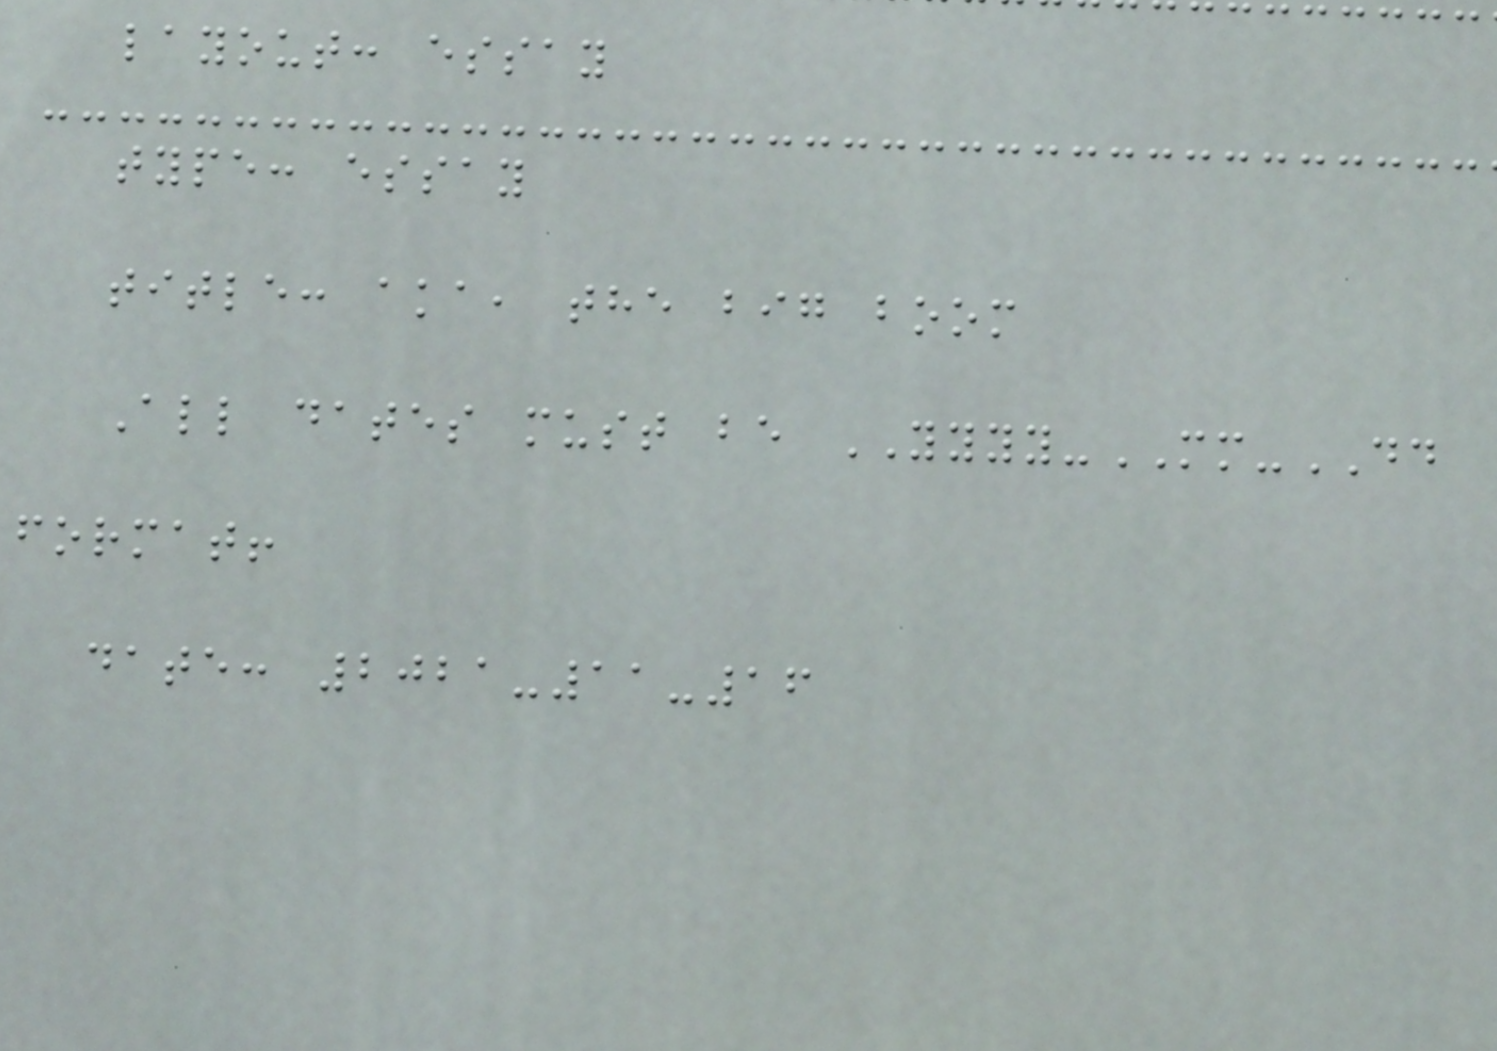layout: essay
type: essay
title: aka, the big boom
All dates must be YYYY-MM-DD
format!
date: 2021-11-16
